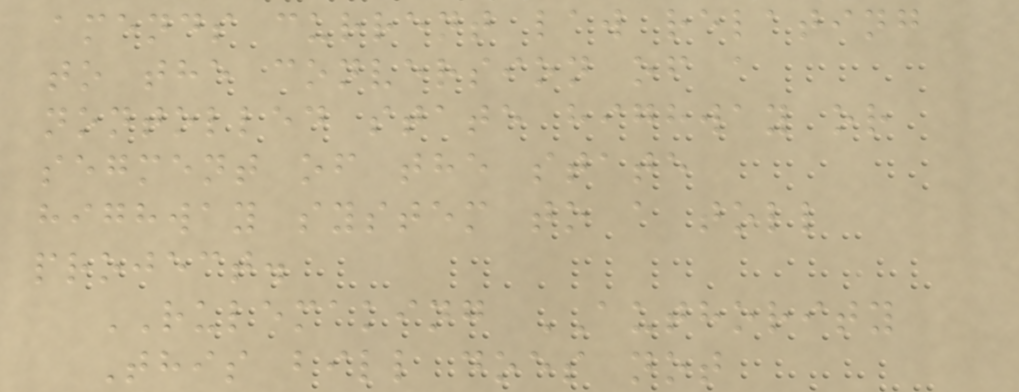amends current law relating
to the conversion of a
nontolled state highway or
segment of the state
highway system to a toll
project.
RULEMAKING AUTHORITY
This bill does not
